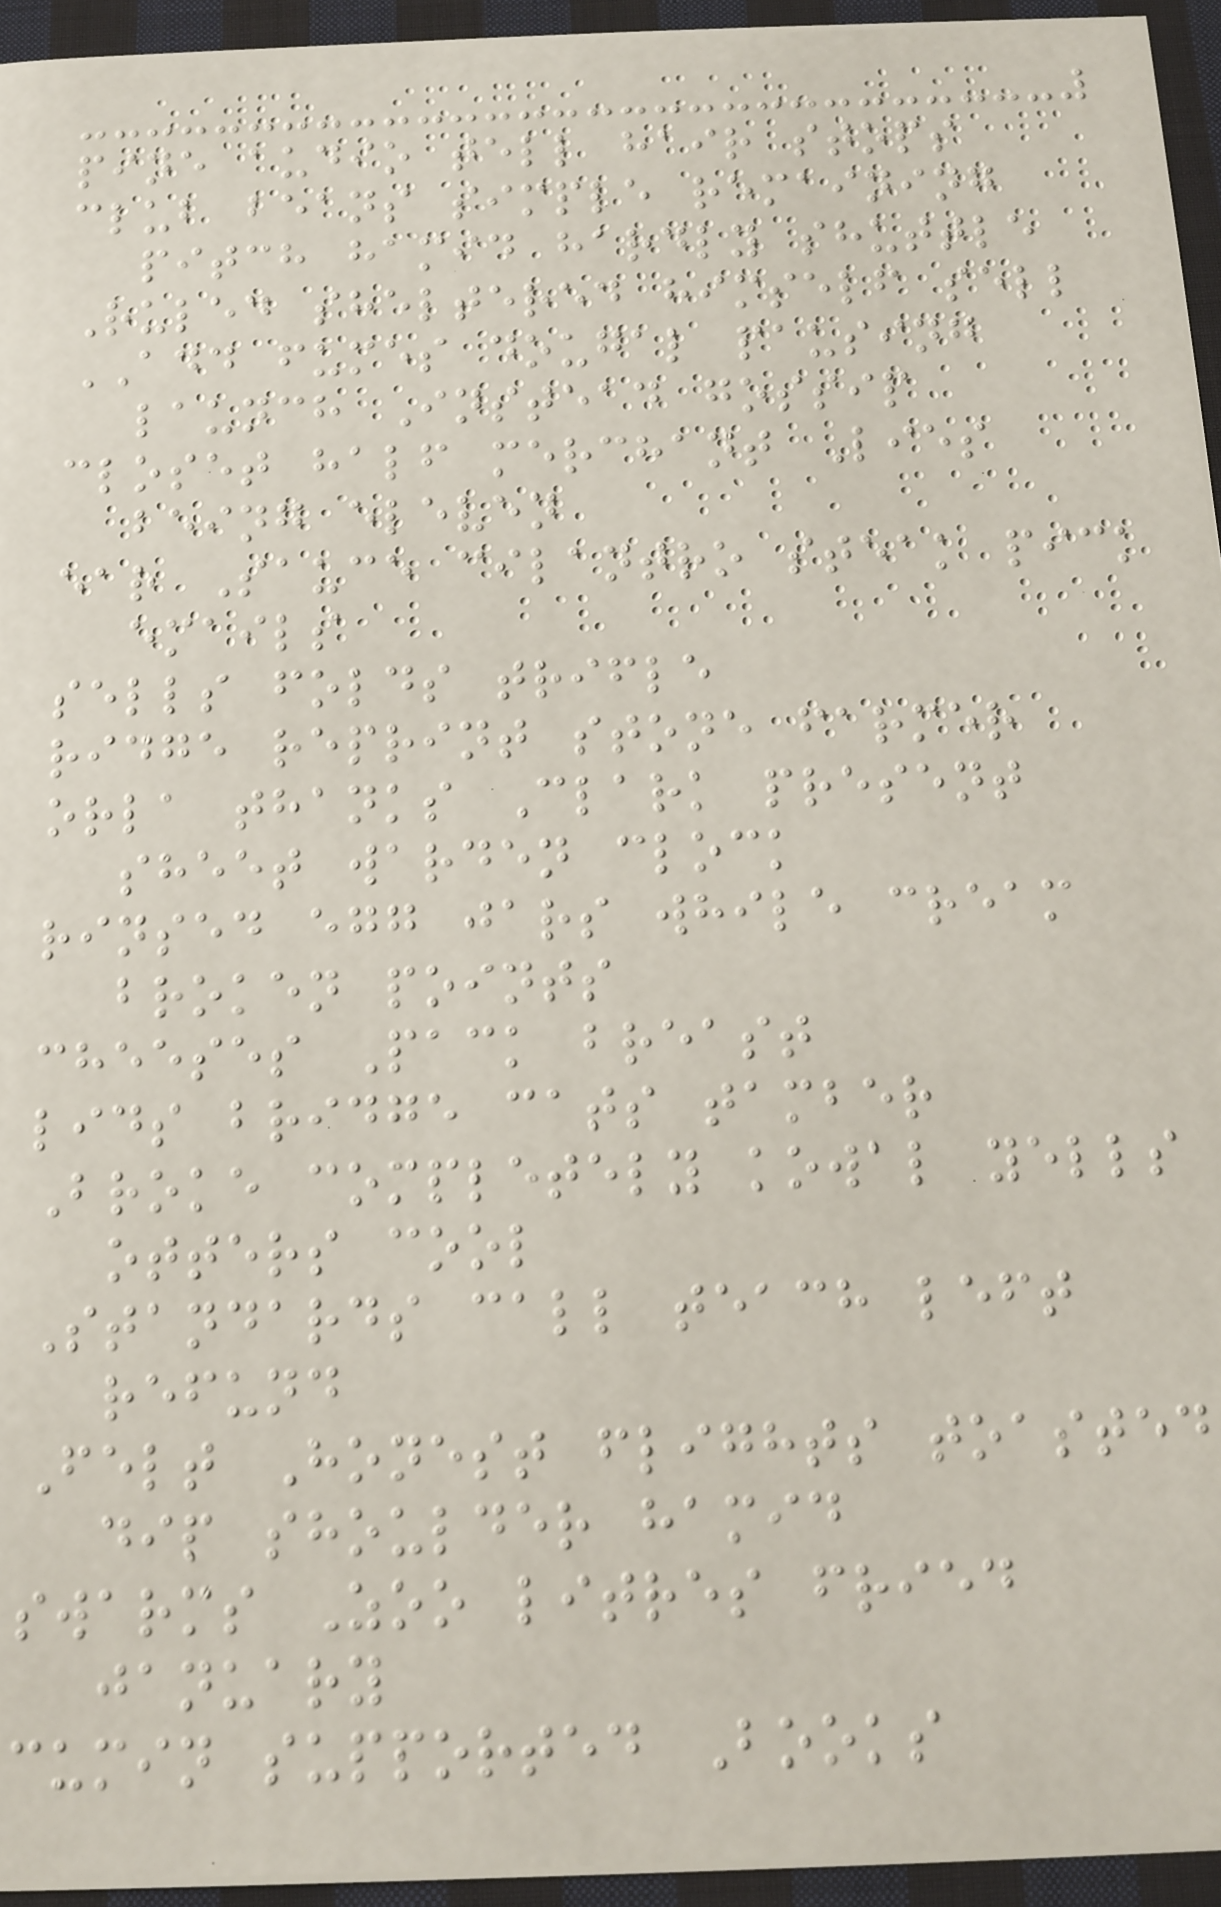pine audio tell hair stops
club beans simple remaining
pitch hamid hardly shuttle
Ruled sheltered himself sell
ADD fumes dougal pausing
launch Instead gossip
closet half merchant Lies
being eleven
ear Sauce cilantro steak pick
emails
sells folds trifle
ridge reprint stone farmer
orla thanks Clark present
sheet warden clock
rinsed egg jars while cream
broken points
cheeses Pack breast
lids bridge cats tamber
Broke completely kowal yells
otters cool
Standards call teach left
refund
Felt Honest flights toasted
dip shoulder hamid
swarms Zoo litres fried
january
cumin supported Books
